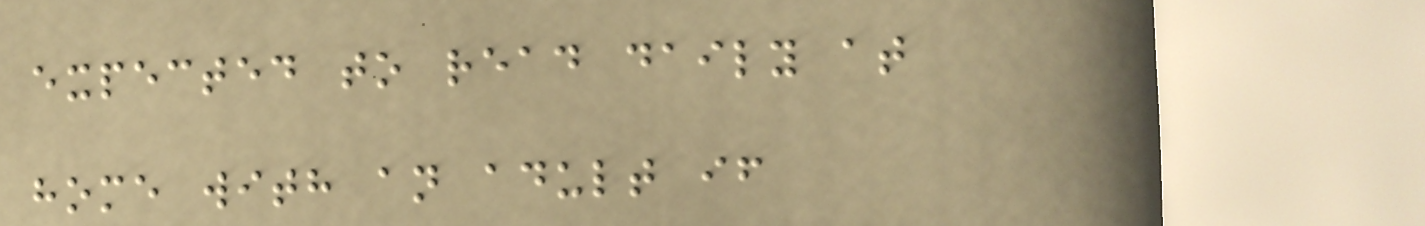expected to read daily at
home with an adult if
